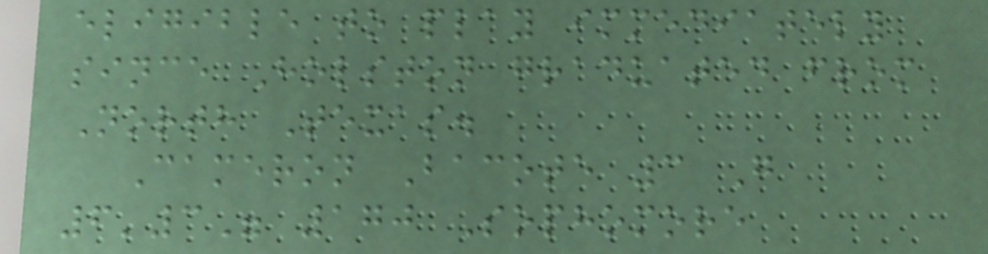eligible to play immediately
since Holston graduated from
North Texas.
Cameron Bacote 3 G
6'3" 170 Sophomore
